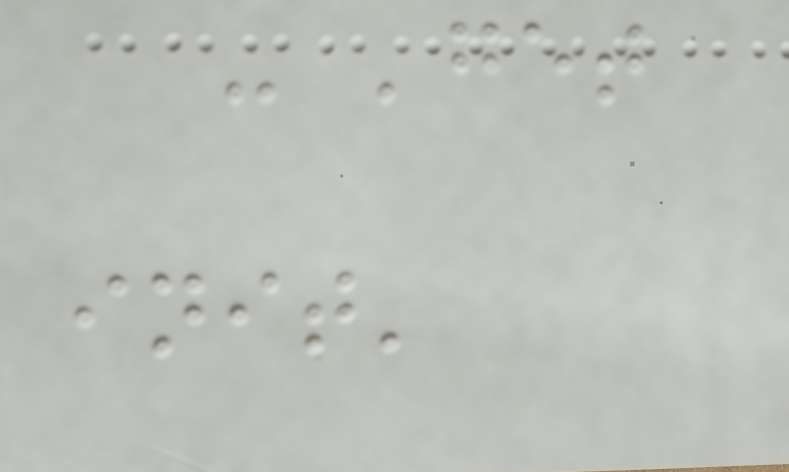- 'get
init'
